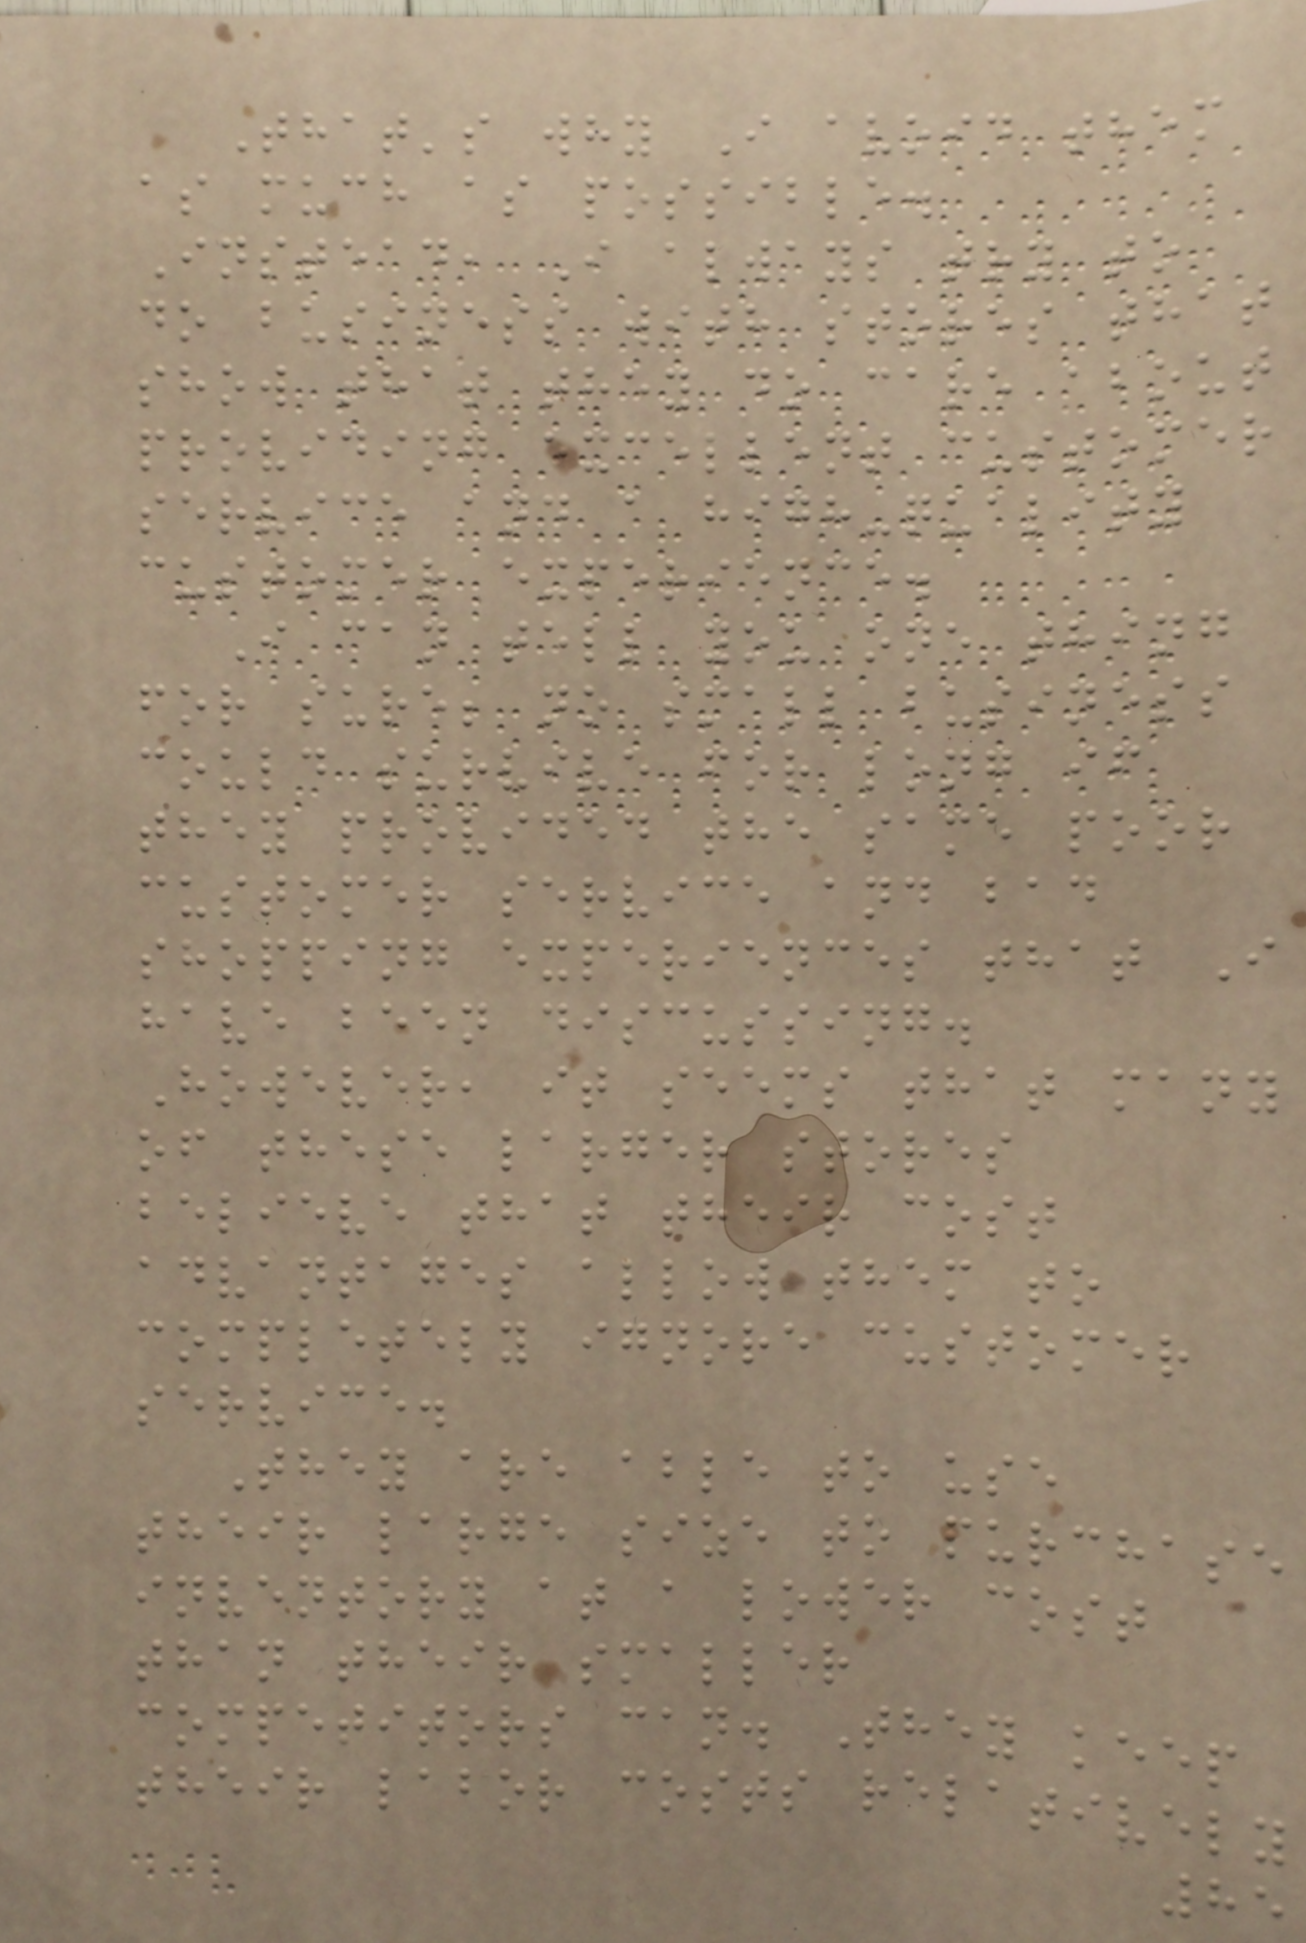That's why I avoid them
as much as possible.
Instead, I always try to
do business with stores that
show that they do care about
providing excellent customer
service and a high-quality
customer experience.
I can tell you one thing
for sure; no small business
could survive for long if
they provided the same poor
customer service and bad
shopping experiences that I
have been discussing.
However, it seems that many
of these larger stores
believe that their cost
advantages allow them to
completely ignore customer
service.
They are able to use
their large size to purchase
inventory at a lower cost
than their smaller
competitors can. They keep
their labor costs relatively
85
